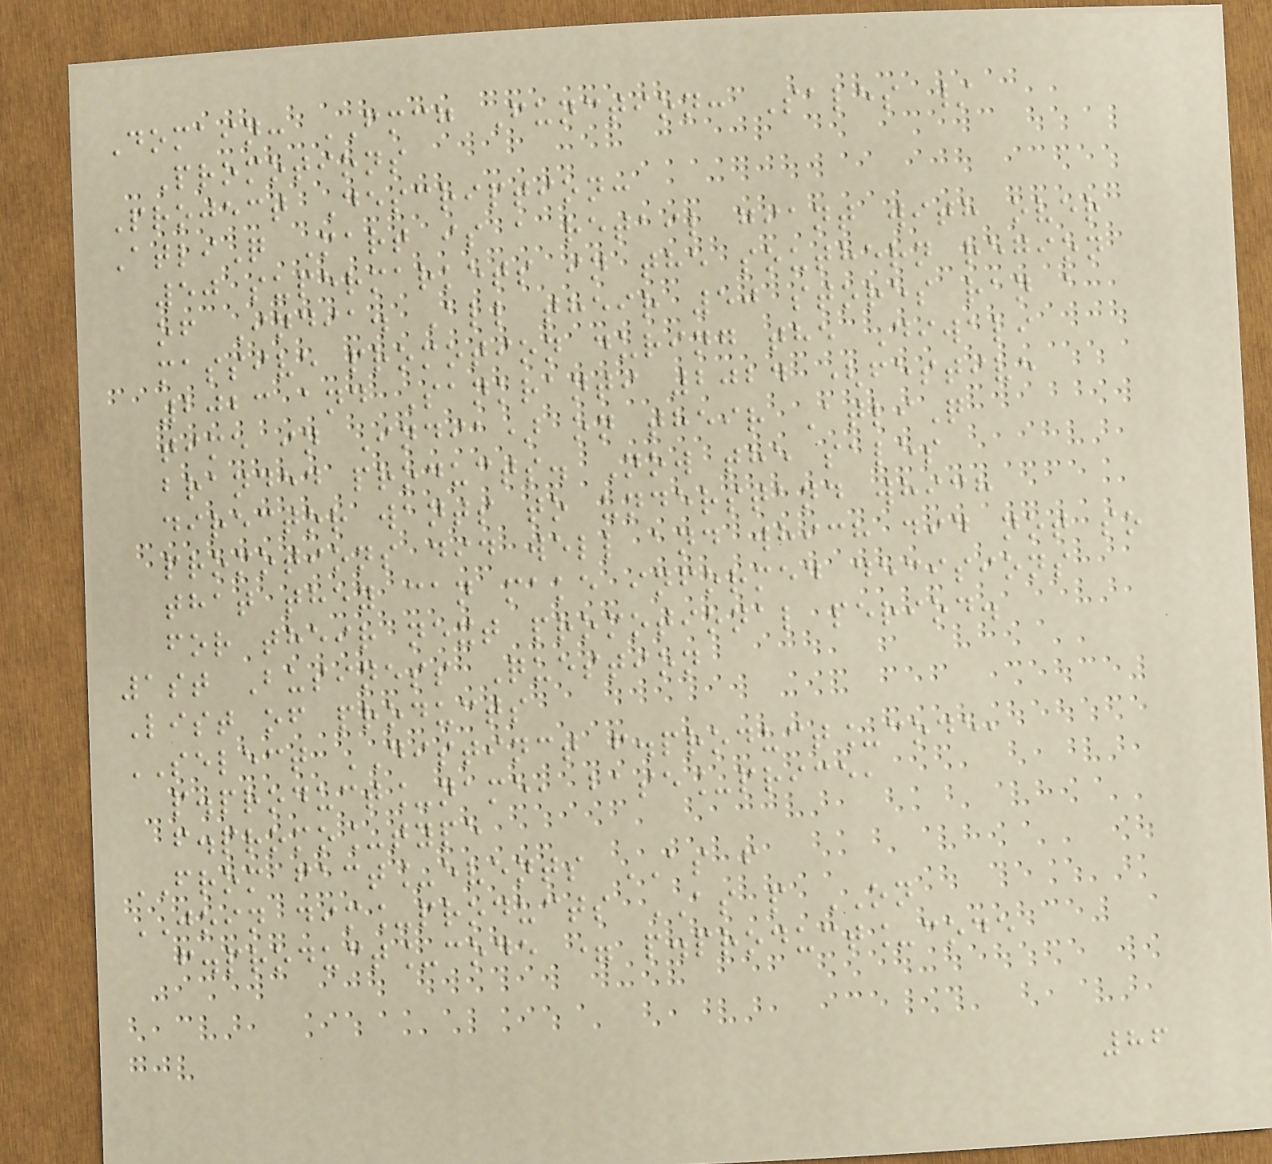Domain: FMCG Function: Sales /
Promotions
Project Description:
AtliQ Mart is a retail giant with over
50 supermarkets in the southern region
of India. All their 50 stores ran a
massive promotion during the Diwali
2023 and Sankranti 2024 (festive
time in India) on their AtliQ
branded products. Now the sales
director wants to understand which
promotions did well and which did not so
that they can make informed decisions
for their next promotional period.
1st Business Question
List of products
SELECT DISTINCT f.product_code,
p.product_name, base_price,
f.promo_type
FROM fact_events AS f
JOIN dim_products AS p ON
f.product_code = p.product_code
86
